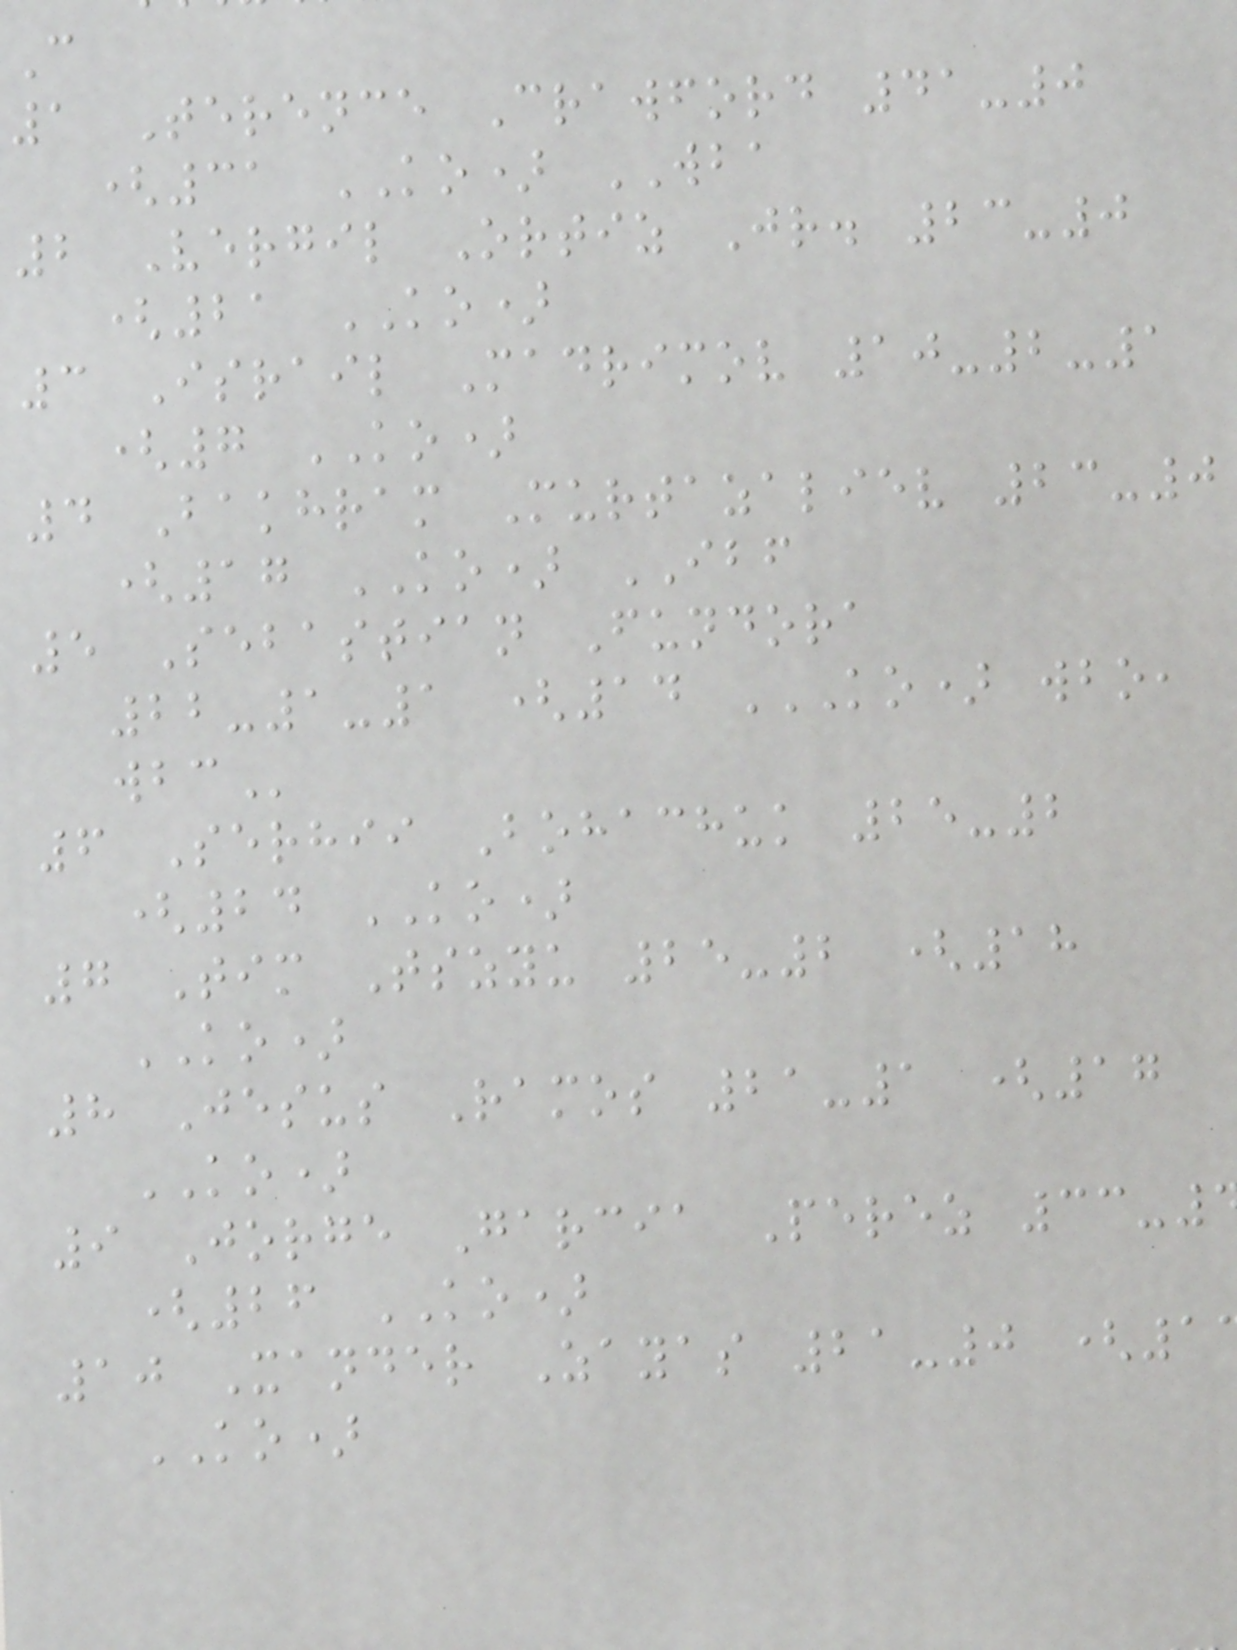C
1 Terence Crawford 41-0
(31 KO) WBA
2 Vergil Ortiz Jr. 23-0
(21 KO)
3 Israil Madrimov 10-2-1
(7 KO)
4 Bakhram Murtazaliev 23-0
(17 KO) IBF
5 Sebastian Fundora
22-1-1 (14 KO) WBO,
6 Serhii Bohachuk 25-2
(24 KO)
7 Tim Tszyu 25-2 (18
KO)
8 Jesus Ramos 21-1 (17
KO)
9 Jorge Garcia Perez 33-
(26 KO)
10 Xander Zayas 21-0 (1
KO)
